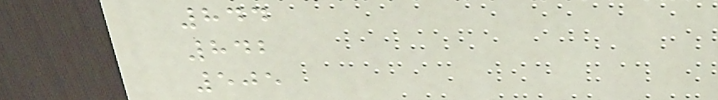844
842
505
